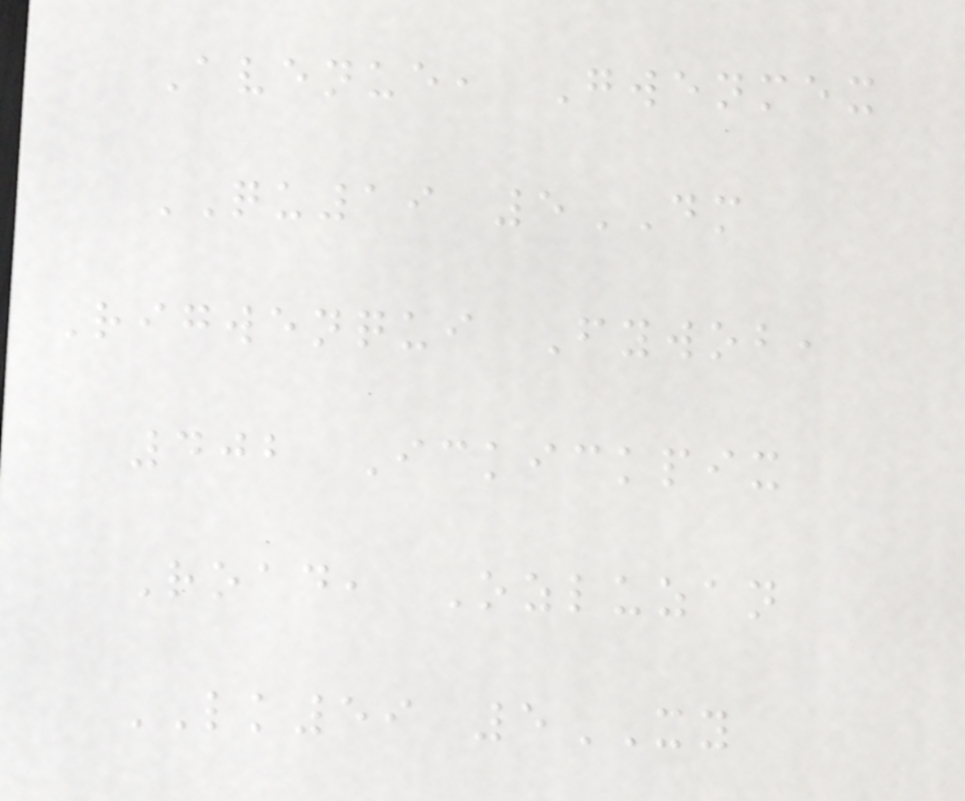Avenue, Gwenmex
QU19 5DM
Rigwenqui Fywob,
402 Ickickpix
Road, Ozluzan
LK59 5XY
